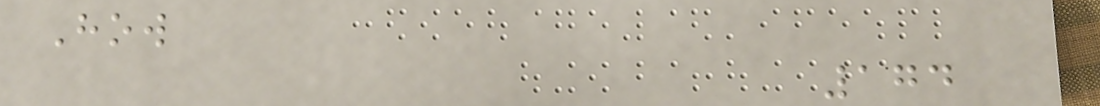How
174
